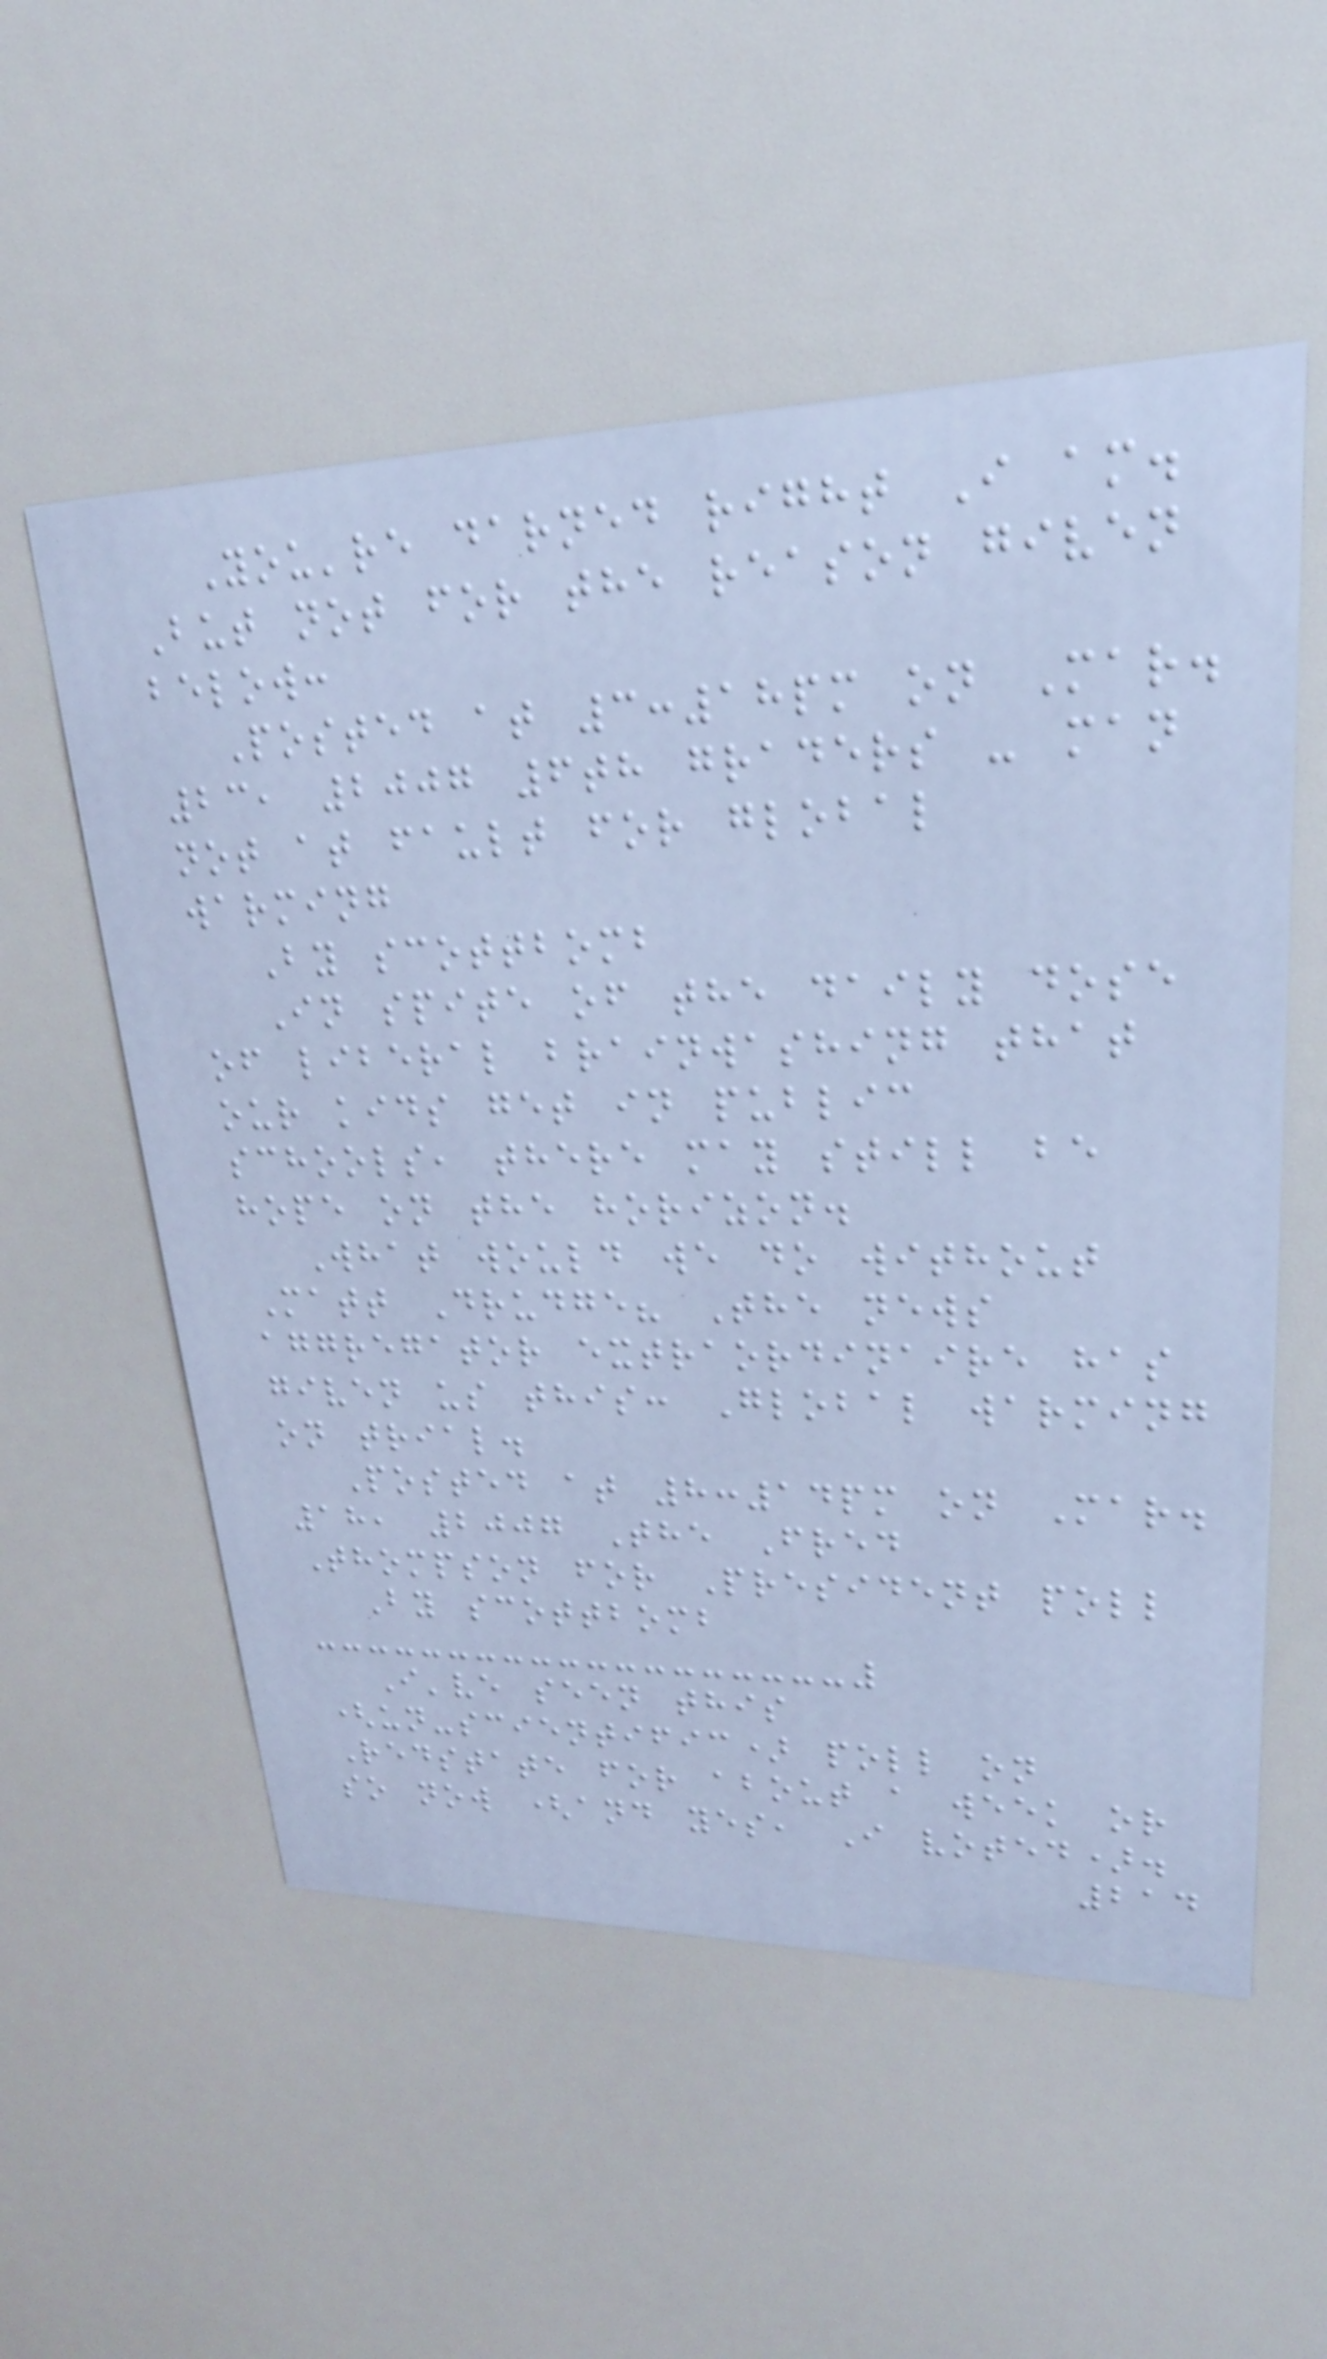You're darned right I am.
But not for the reason given
below:
Posted at 3:18pm on Mar.
23, 2007 6th graders - man
not at fault for global
warming
By scottbomb
In spite of the daily dose
of liberal brainwashing that
our kids get in public
schools, there may still be
hope on the horizon.
What would we do without
Matt Drudge? The news
aggregator extraordinaire has
given us this: Global warming
on trial.
Posted at 8:14pm on Mar.
18, 2007 The Fred
Thompson for President poll
By scottbomb
I've seen this
(un-scientific) poll on
Redstate for about a week or
so now (and yes, I voted).
214
